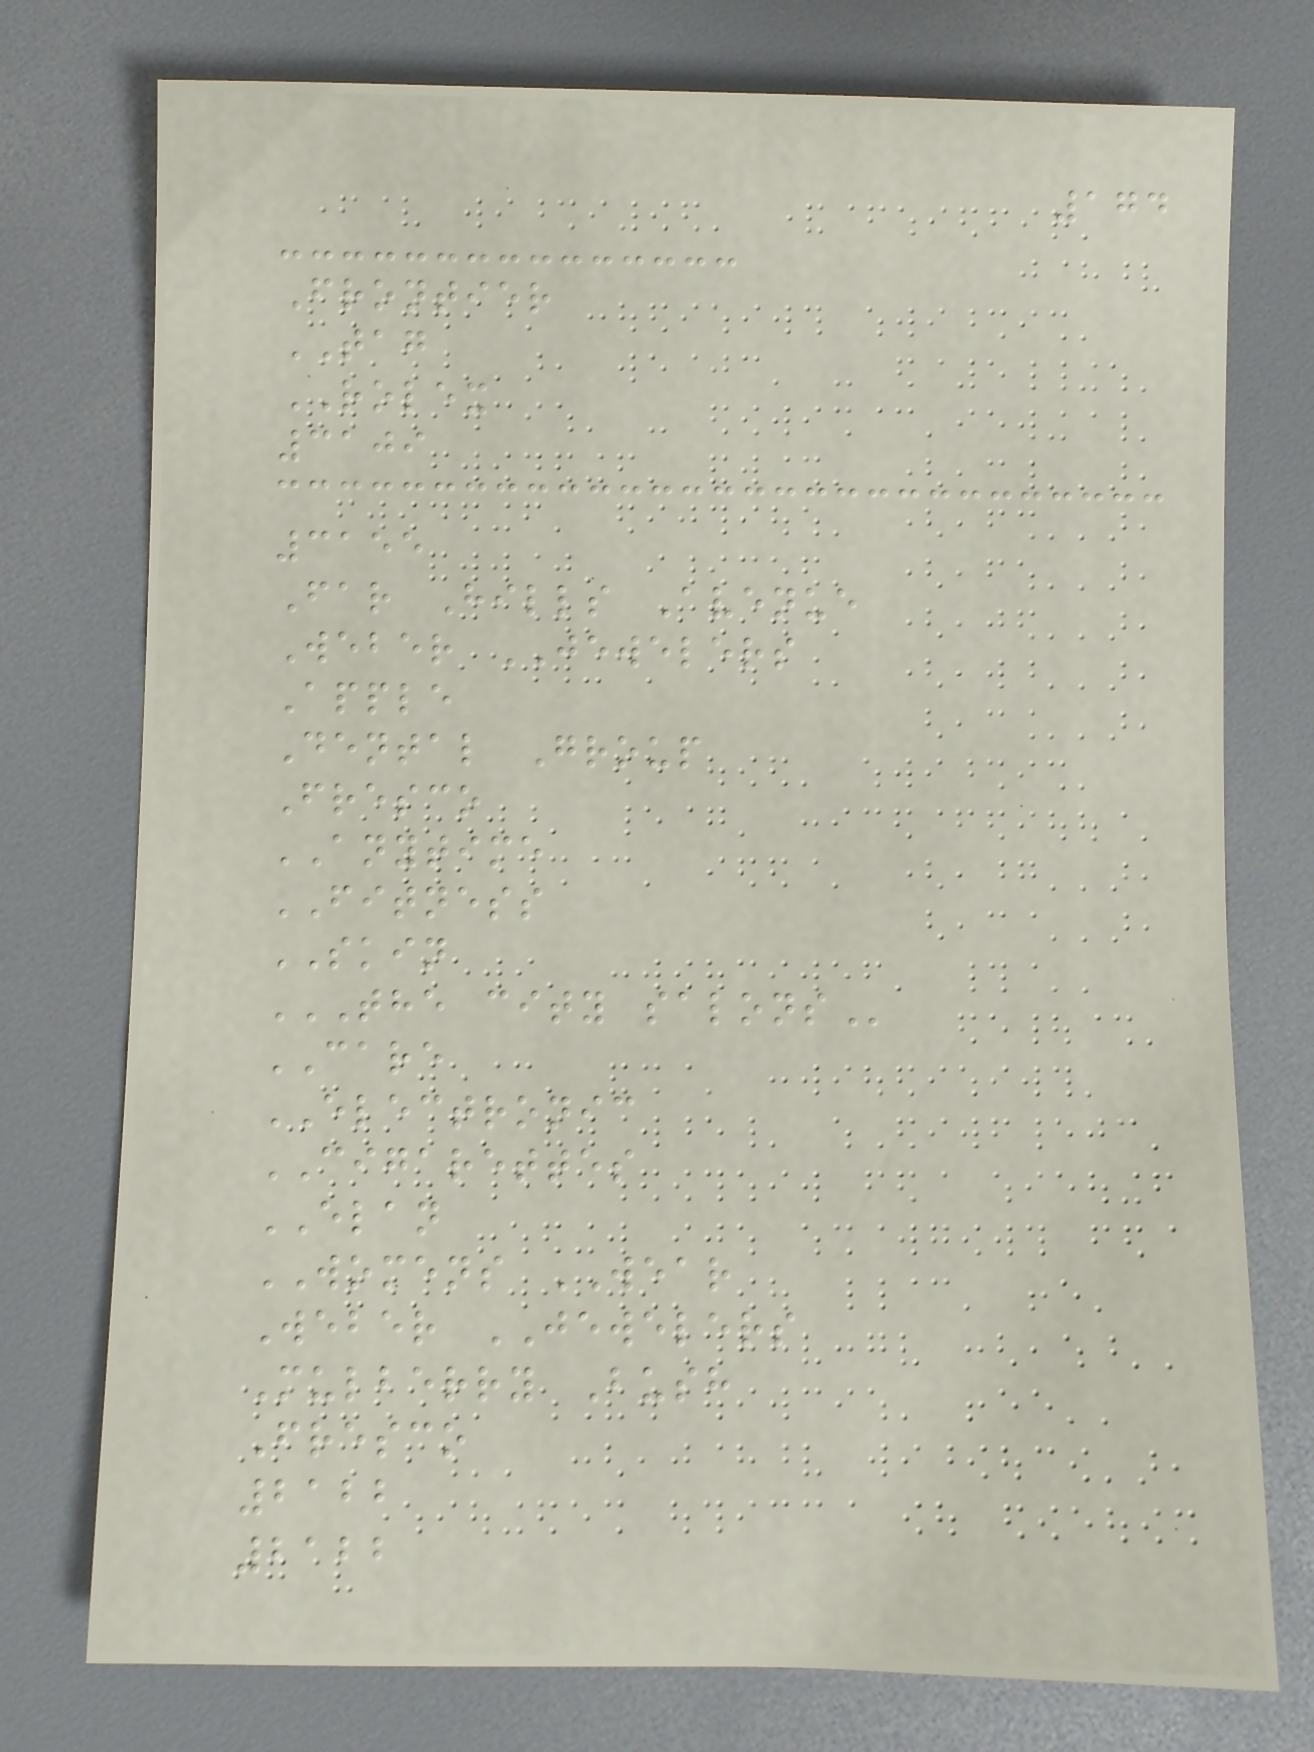174
Frontier
TAG
ROLEX
3109
3155
Far Hills Avenue
Weber JEWELERS
Apple
Dental Group
Fresco
ANYTIME
FITNESS
SKIN
THE CITY SALONS
CARE
ELECTRONIC
CIGARETTES
ELAN
WOMENS WEAR
Weber JEWELERS
Mulberry Bush
Fresco
2122
2122
